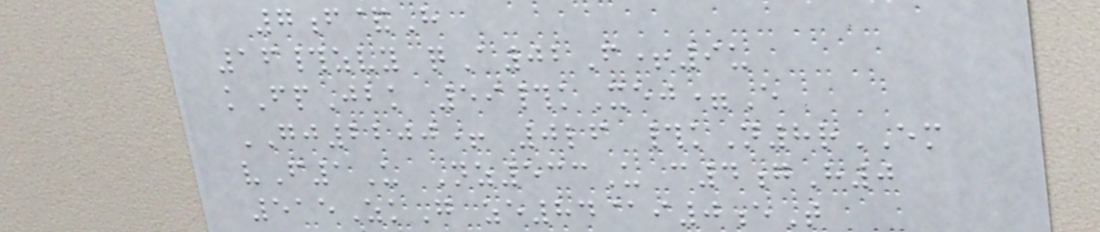7f&H
16#zvy qA02F+9u
kFpJbk 59#kXej=E
GJ2200+ 0lf #kN8rEM
vF1U Nz533U c4gH0
515ZkG ze84@i0eT
